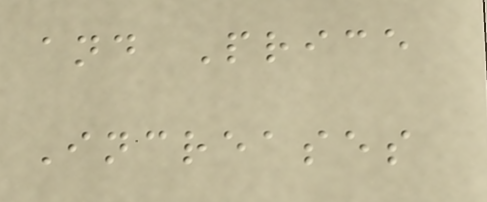and Price
Increases
